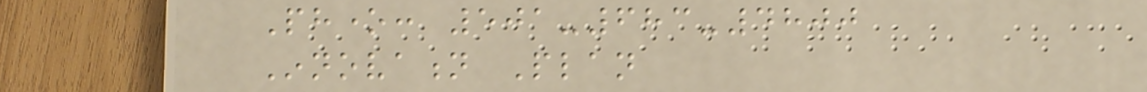Phone: 501-683-4800
Innovation Plan
